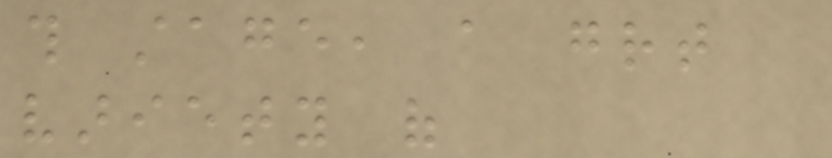this stage, a great
variety of
